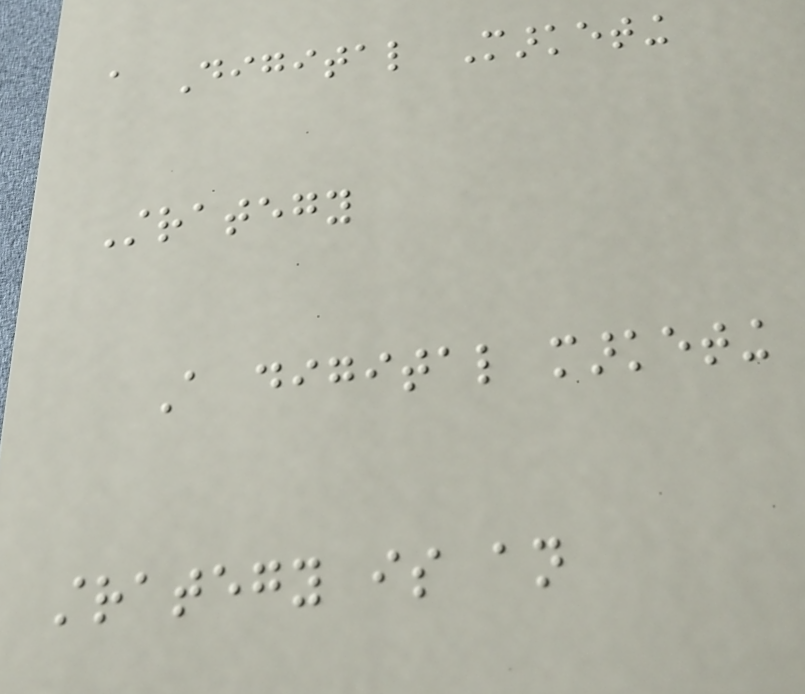a Digital Marketing
Strategy
A digital marketing
strategy is an
